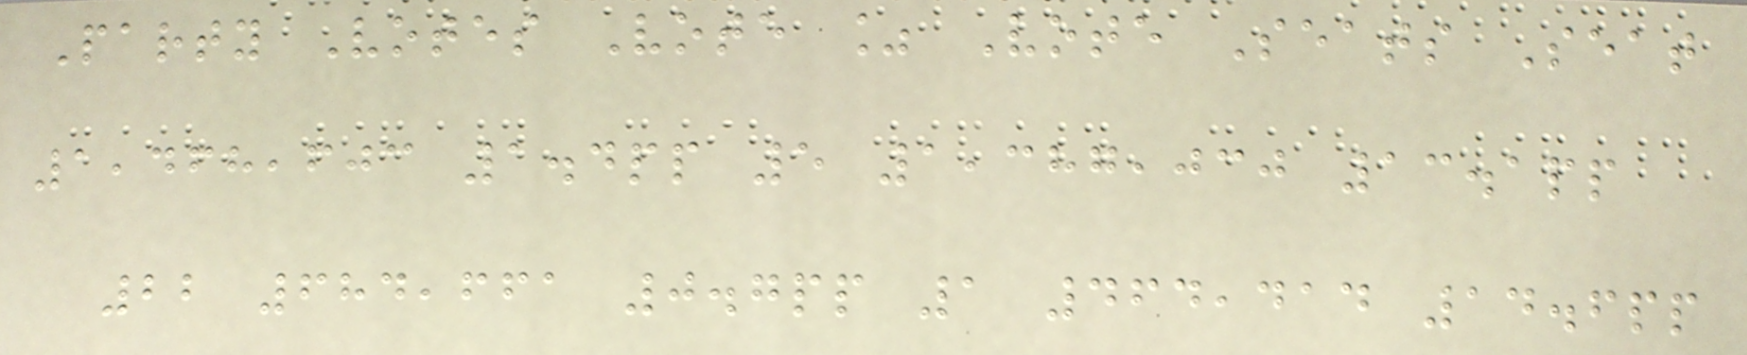Party Votes Vote % Vote Seats Seat
1,468,603 1.4pp 5 1,387,030 13.1pp
22 684,661 0.7pp 1 464,414 14.6pp
